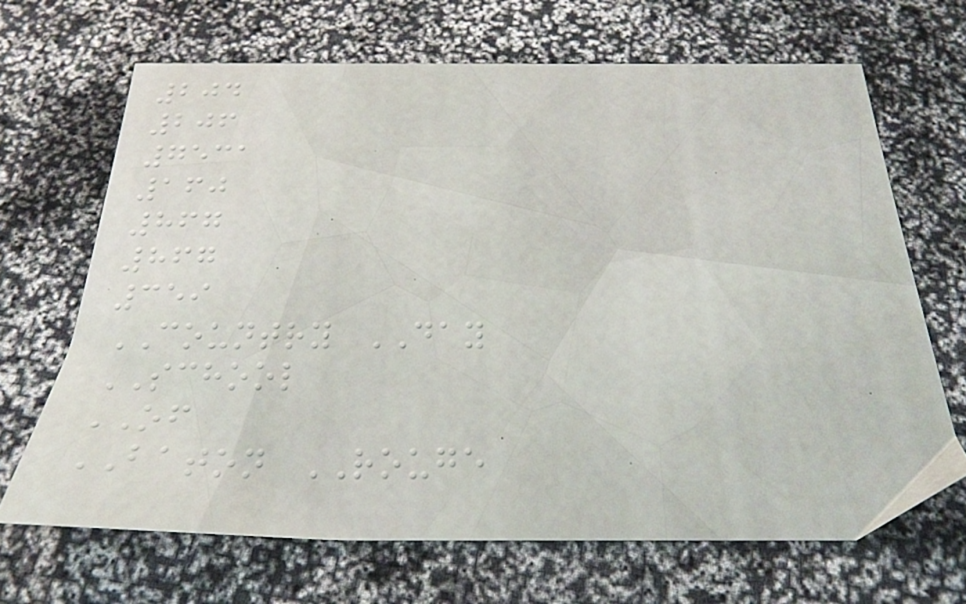204
206
7531
160
867
867
359
COUNTRY DAY
SCHOOL
OF
BATON ROUGE
